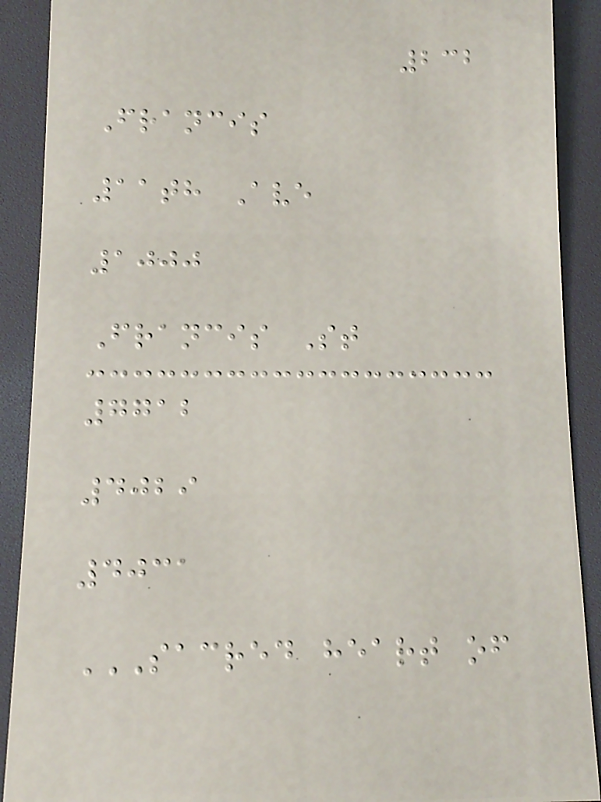232
Francis
11th Ave
1000
Francis St
7712
4029
4031
SACRED HEART OF
